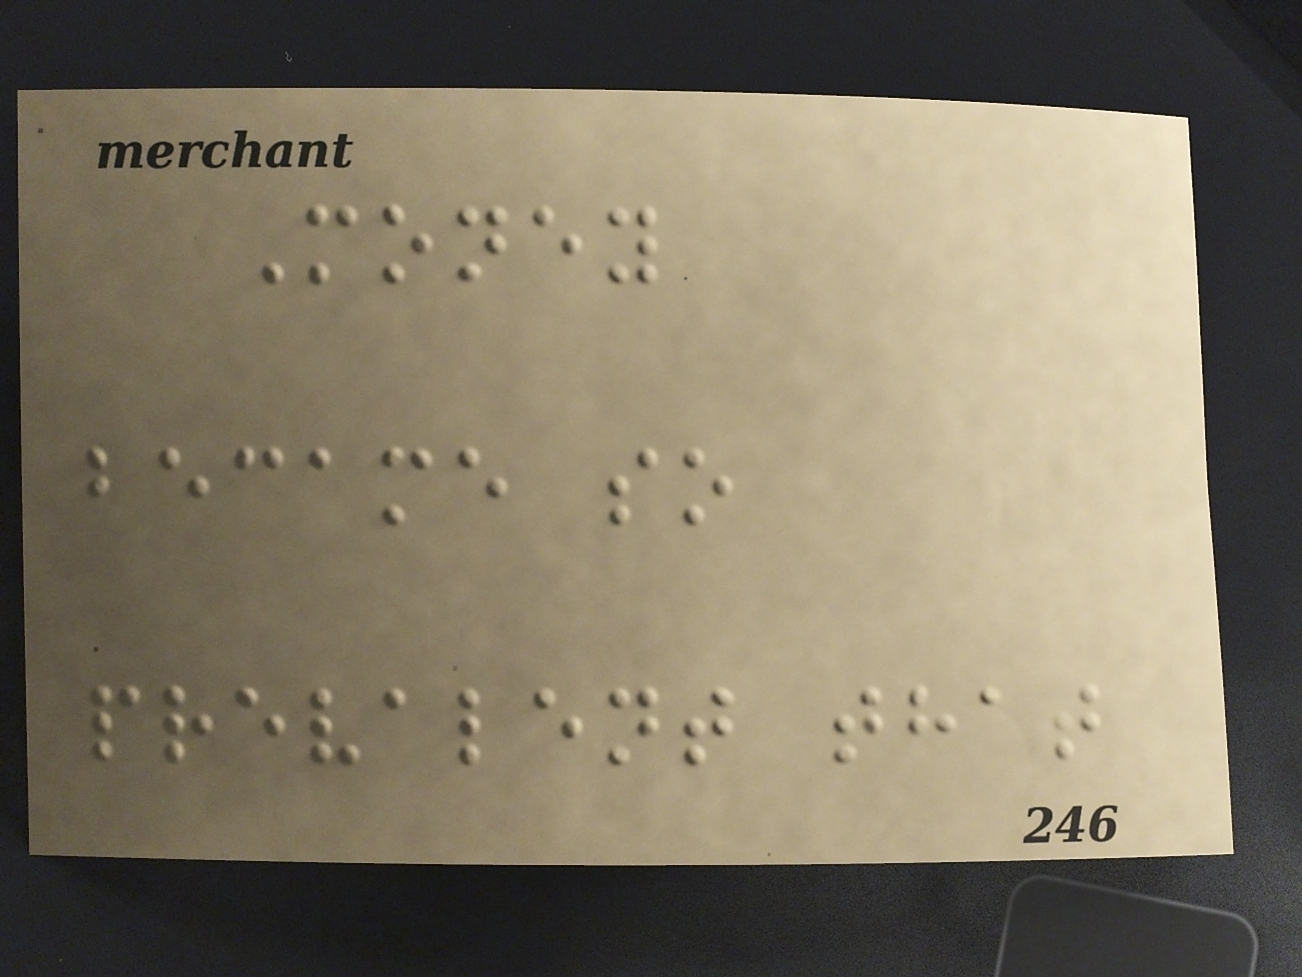Money
became so
prevalent that
